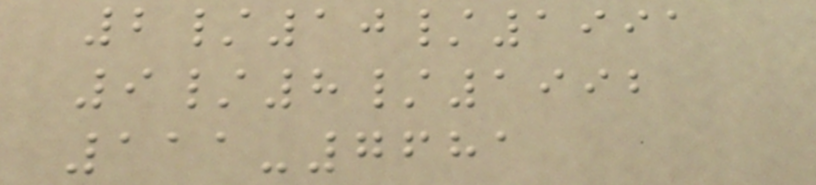2/10/1991
9/8/1992
111-7681
